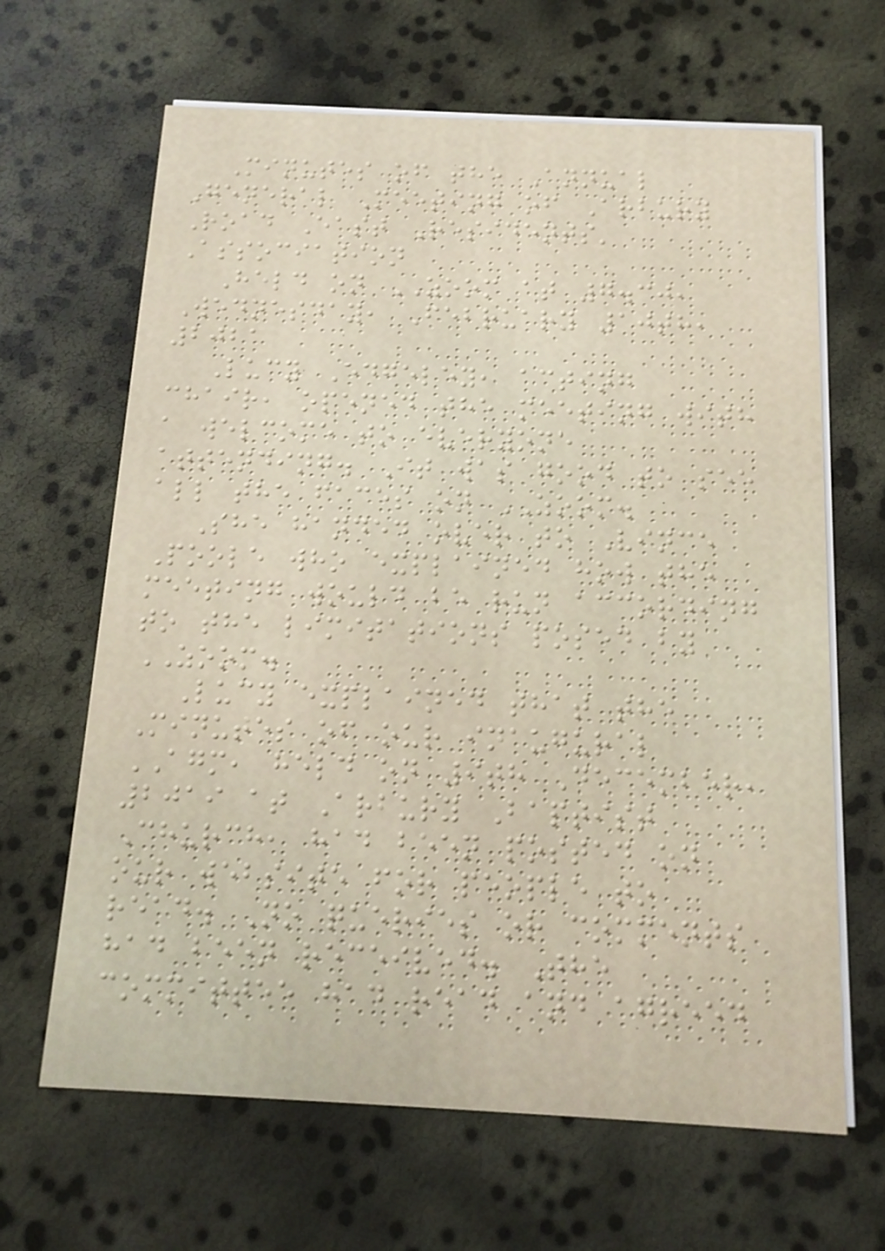Minutes of the Annual
General Meeting of Arbury
Road East Residents'
Association
Held on ZOOM at 7.30,
Wednesday, February 10th,
2021
Lucy Edgeley, acting
chair, opened the meeting with
a welcome to everyone
attending. It was good to see
all the faces on ZOOM.
She handed over to Vince
Poole who explained how the
meeting would be run according
to the limitations posed by
ZOOM.
Lucy explained that the
Minutes of our inaugural
AGM, held on 9th December,
2019 at Arbury Baptist
Church, had been posted on
our website for people to
read. No queries or comments
had been received. The
committee had read and agreed
